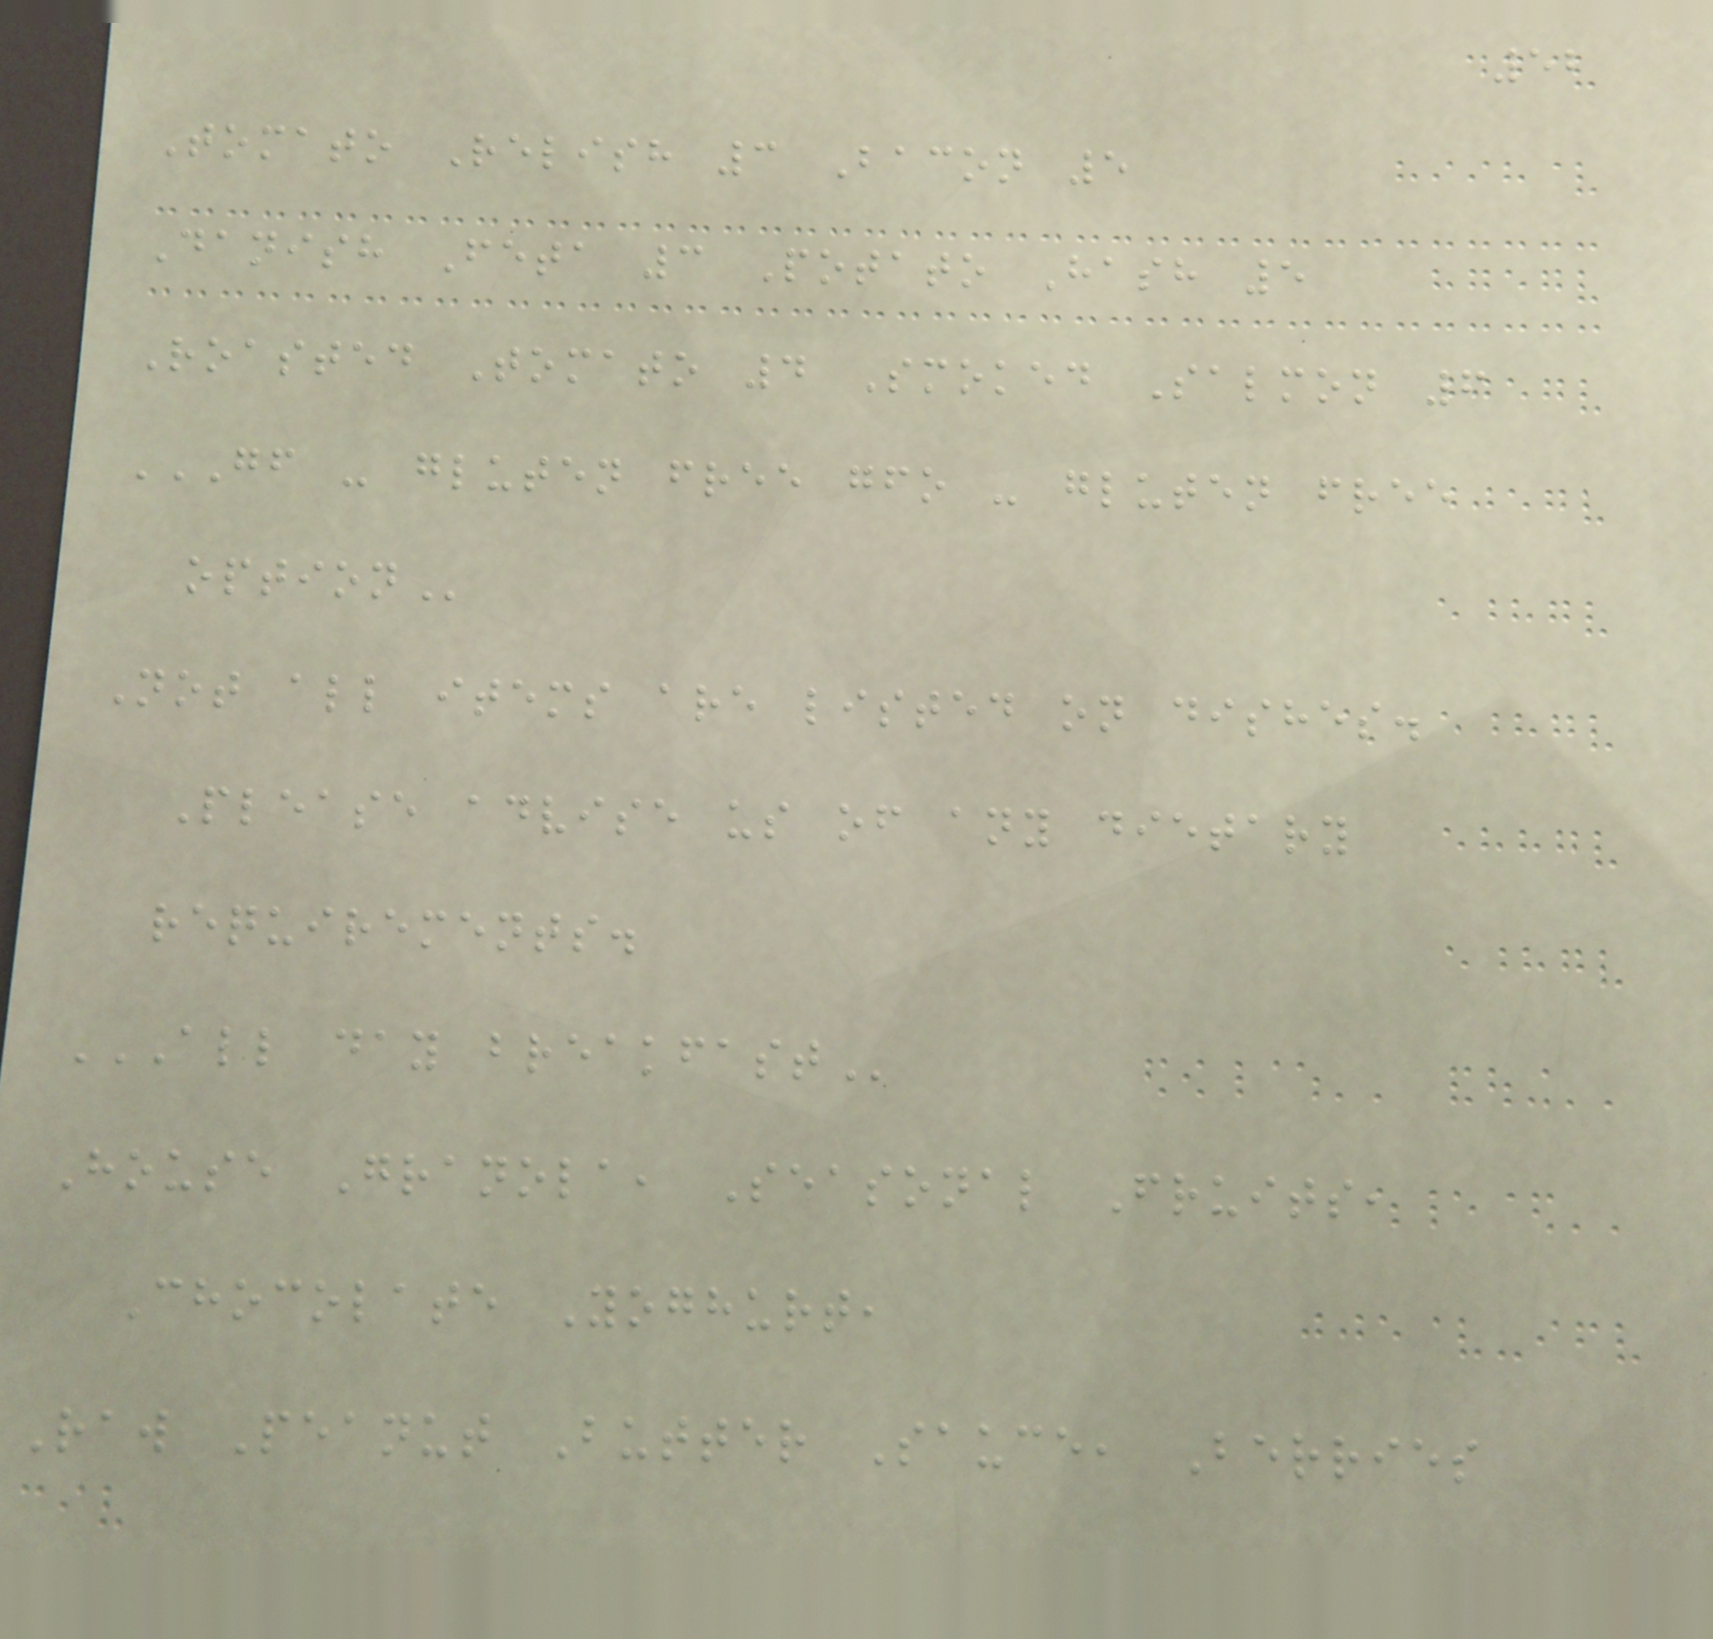52
Tomato Relish 3 Bacon 5
Danish Feta 3 Potato Hash 5
Roasted Tomato 4 Smoked Salmon 6
GF - GLUTEN FREE GFO - GLUTEN FREE
OPTION
Not all items are listed on dishes.
Please advise us of any dietary
requirements.
ALL DAY BREAKFAST
House Granola, Seasonal Fruits,
Chocolate Yoghurt,
Raw Peanut Butter Sauce, Berries
